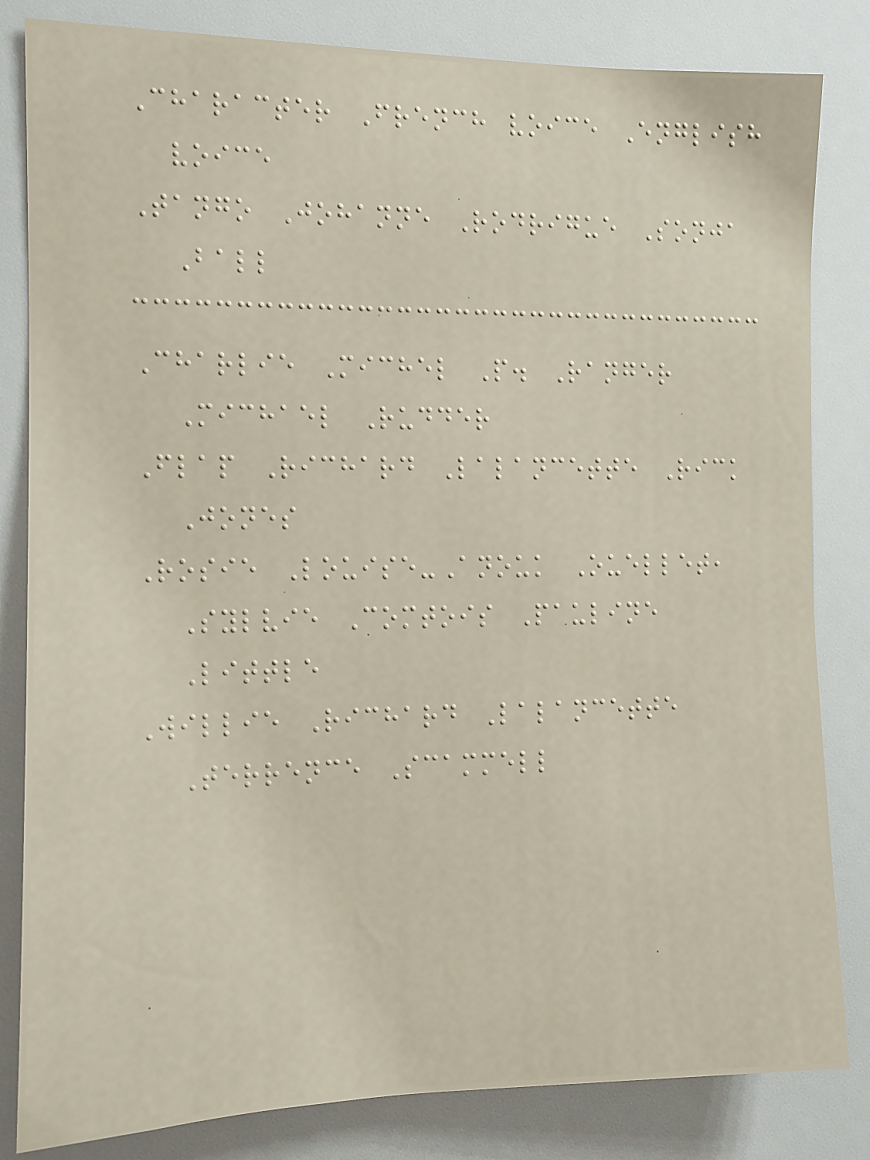Character French voice English
voice
Tango Johanne Rodrigue Sonja
Ball
Charlie Michel P. Ranger
Michael Rudder
Flap Richard Lalancette Rick
Jones
Rosie Louise-Anouk Ouellet,
Sylvie Comtois Pauline
Little
Willie Richard Lalancette
Terrence Scammell
